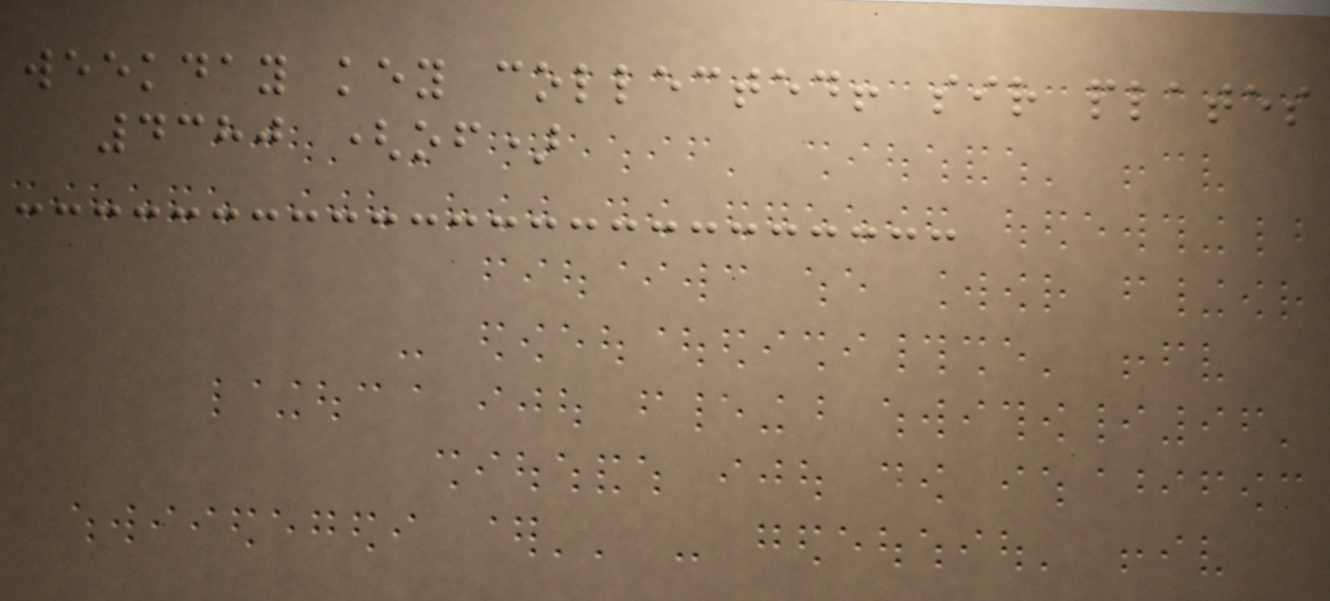weekday key collected! sir plates
4380 (of)
